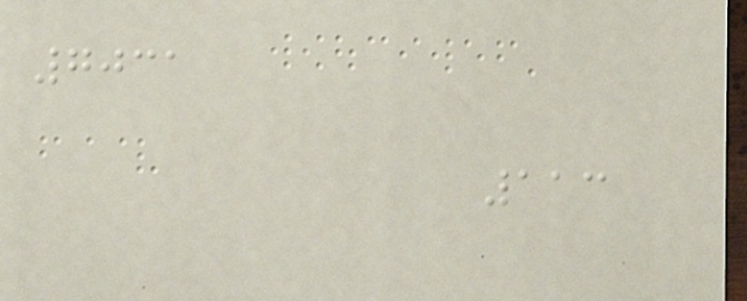7031
113
